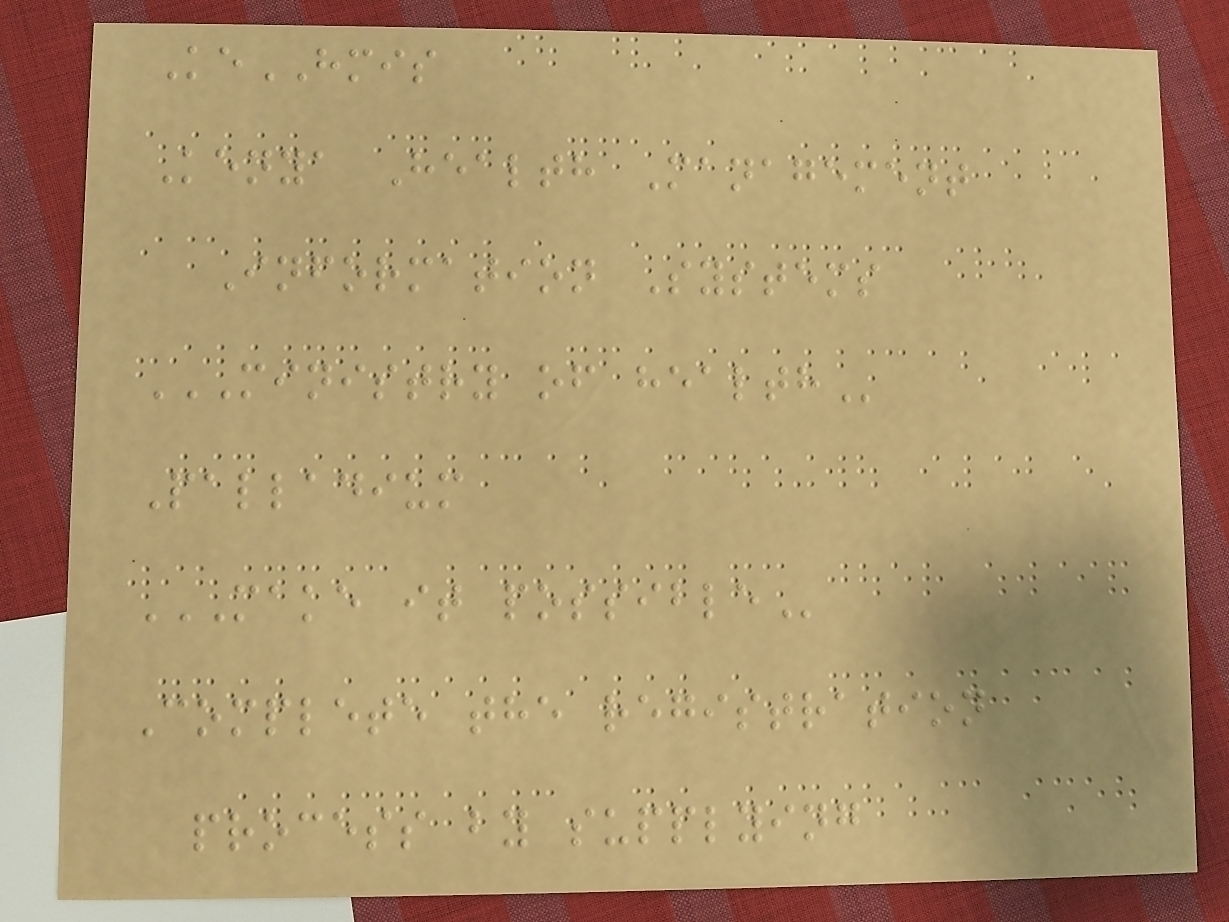KeHMIS
Kenya Health Management
Information Systems
MINISTRY OF HEALTH
Palladium
MAKE IT POSSIBLE
Complete the registration
process by supplying
